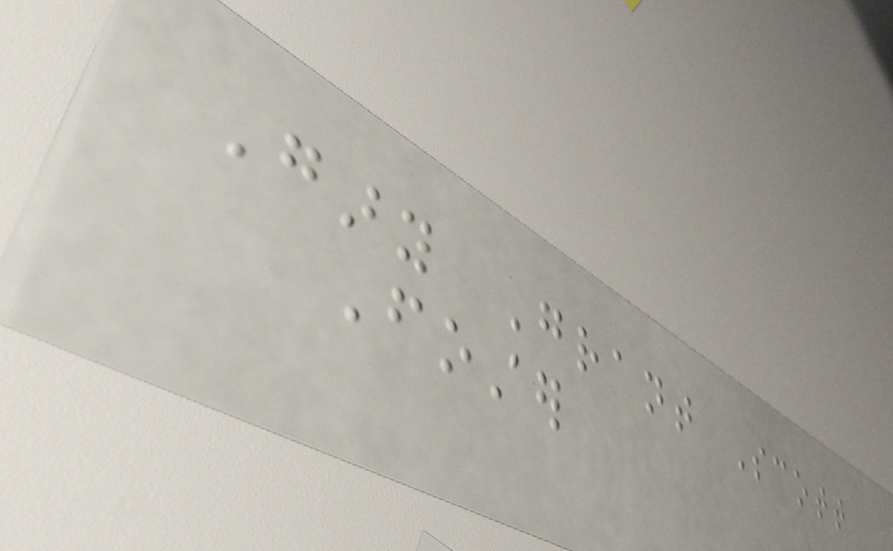Gary Grant Scott
Foster
